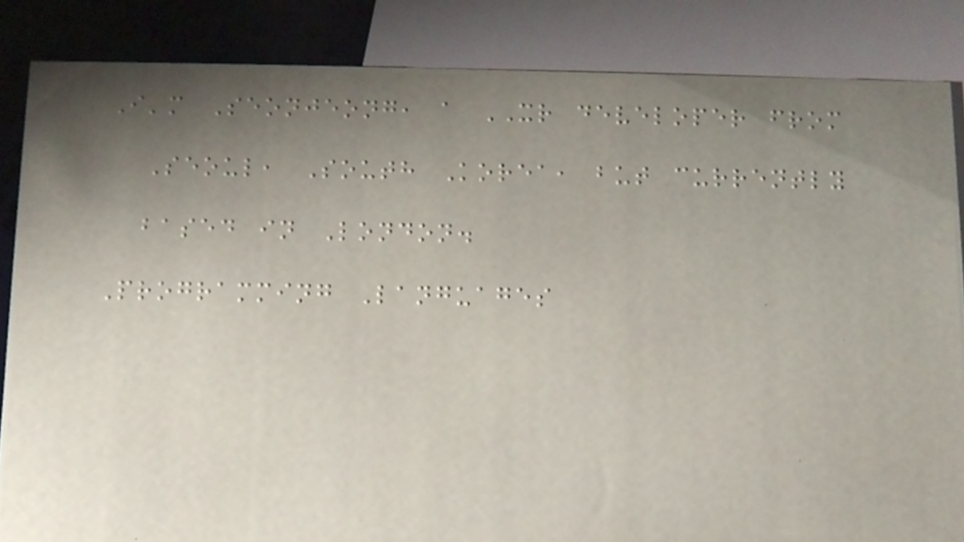I'm Seonjeong, a XR developer from
Seoul, South Korea, but currently
based in London.
Programming Languages
